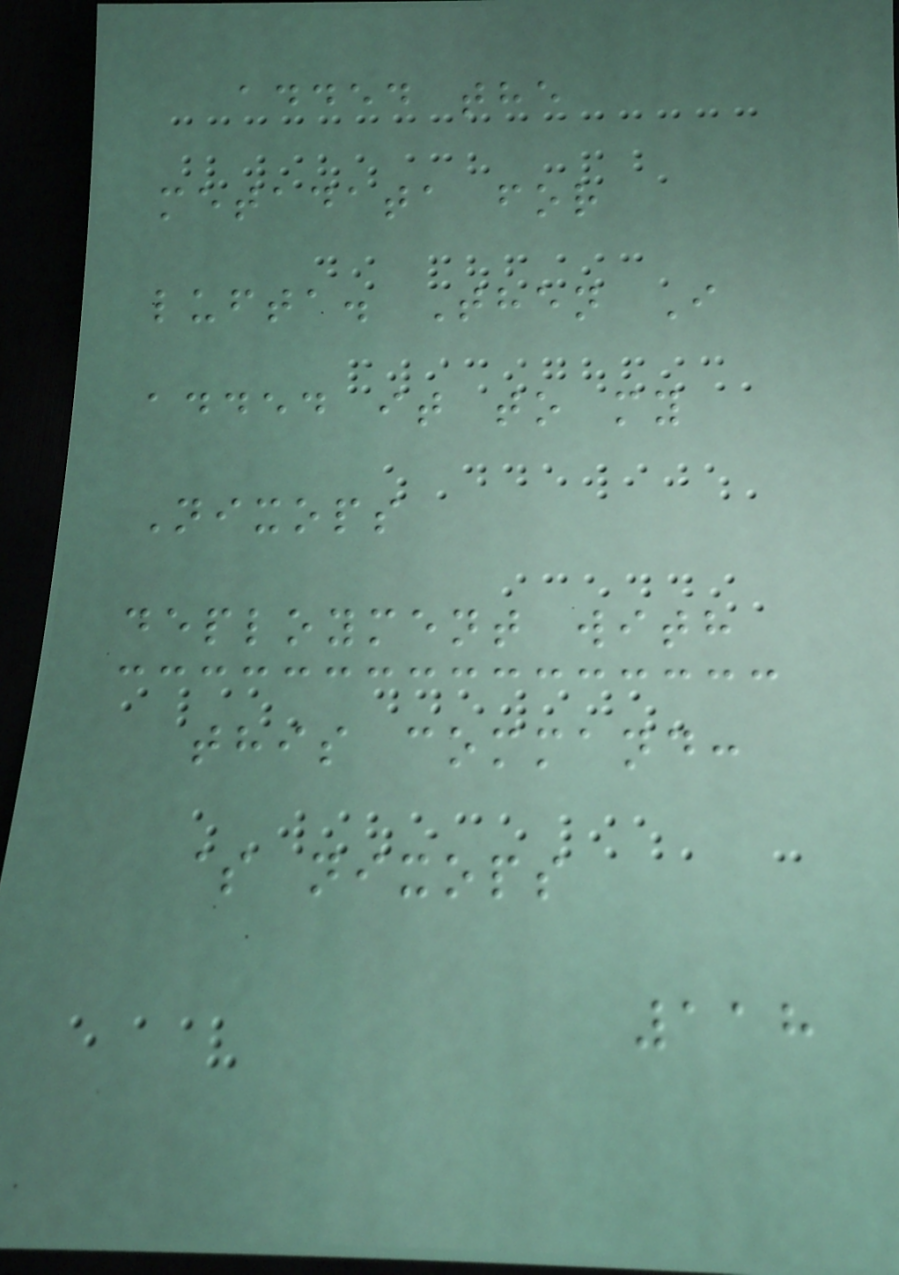added the
metadata for
lufta. Then I
added it to my
Nixops
deployment with
this command:
$ nixops
118
